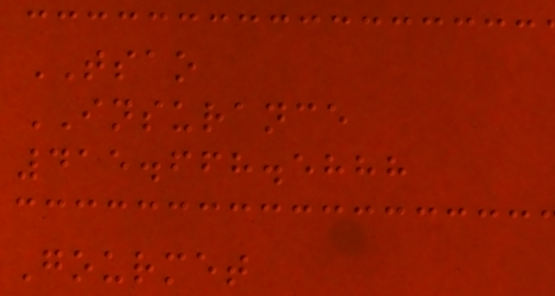TSAO
INSURANCE
415.668.5888
Gourmet
